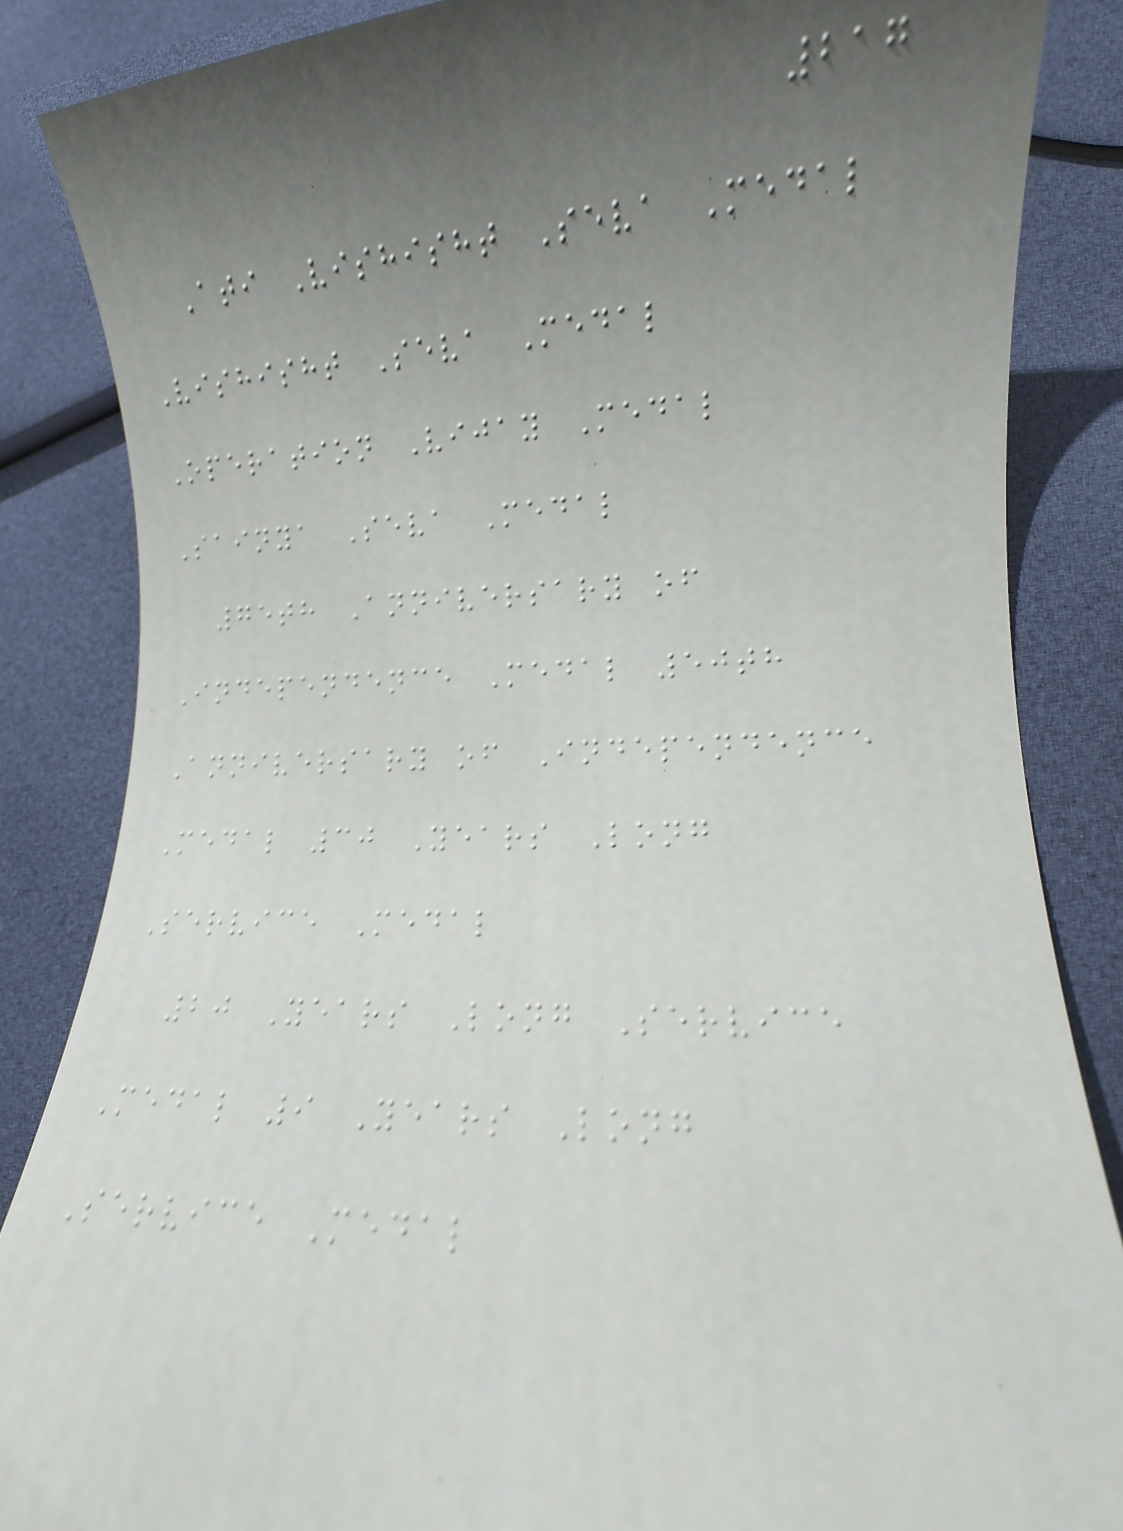217
Ati Vishisht Seva Medal
Vishisht Seva Medal
Operation Vijay Medal
Sainya Seva Medal
75th Anniversary of
Independence Medal 50th
Anniversary of Independence
Medal 30 Years Long
Service Medal
20 Years Long Service
Medal 9 Years Long
Service Medal
